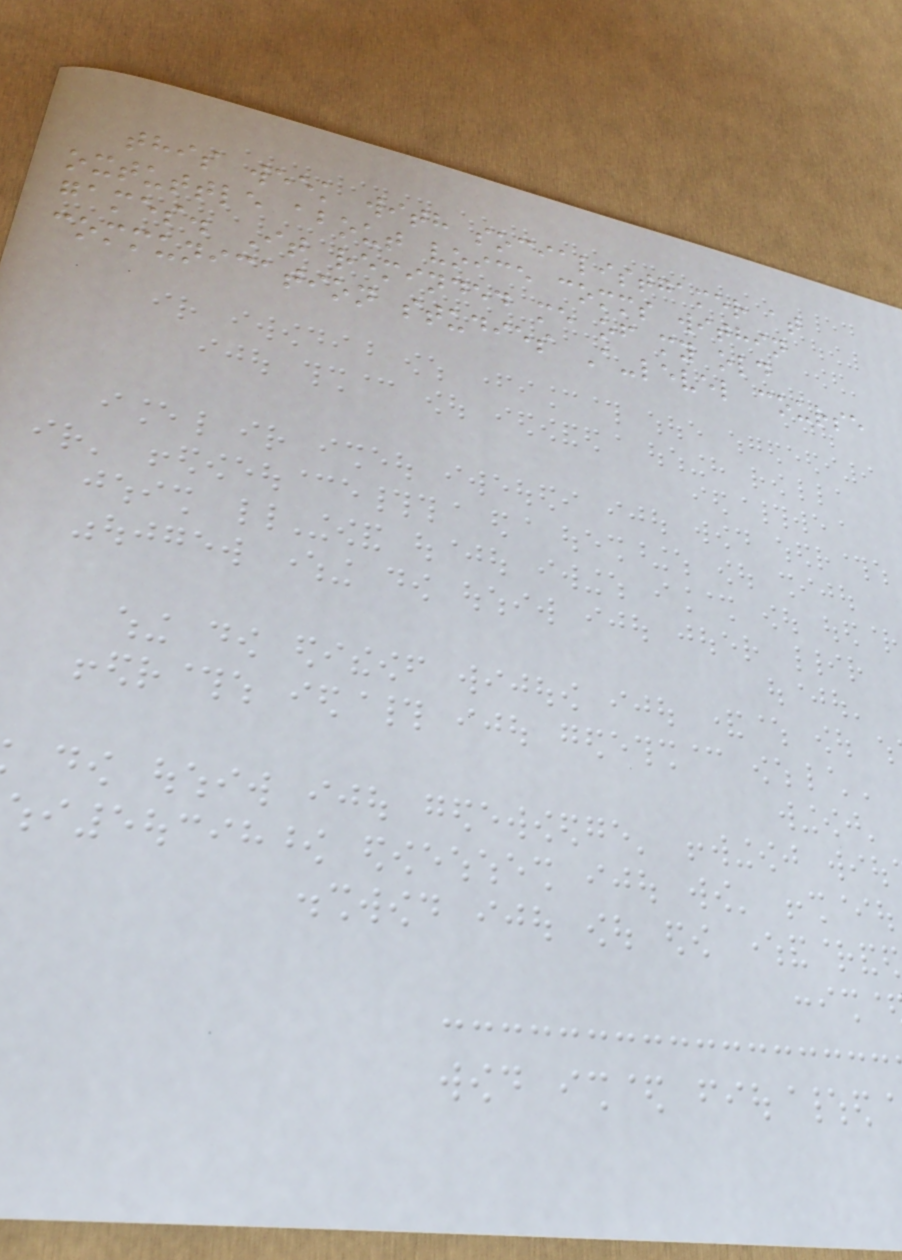this week with socialistgamer at
oxtuttle about voice comms within
games. It reminded me of my old
communication studies A-level course
